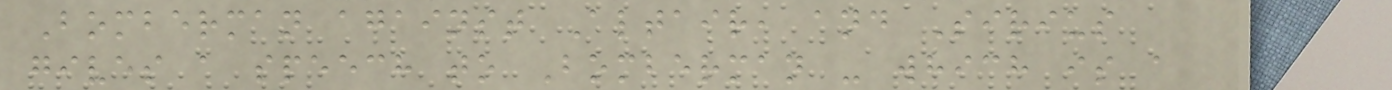Bomberman against Altair, and Sirius
gives a speech to Bomberman - which is a
